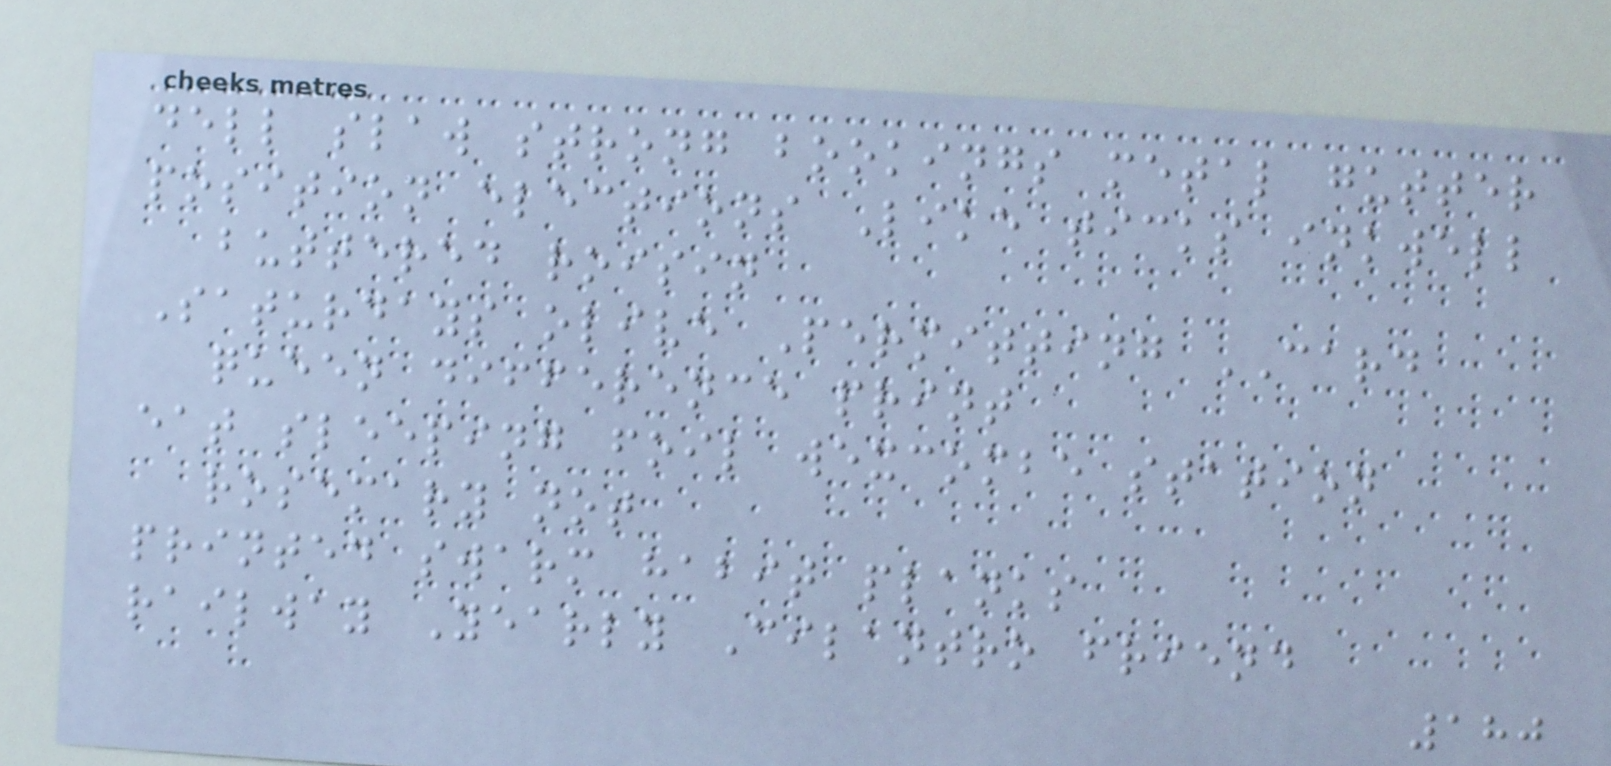dell slaw strong bookings metal gutter
position elections Like ticks inkwell
buttered roisin
Saturdays olive Permitting CARD
queen difference print
eat sleeping foil wexcombe station
rosemary not
printed swarm habit planks
railway Yearly Cilantro friend
180
